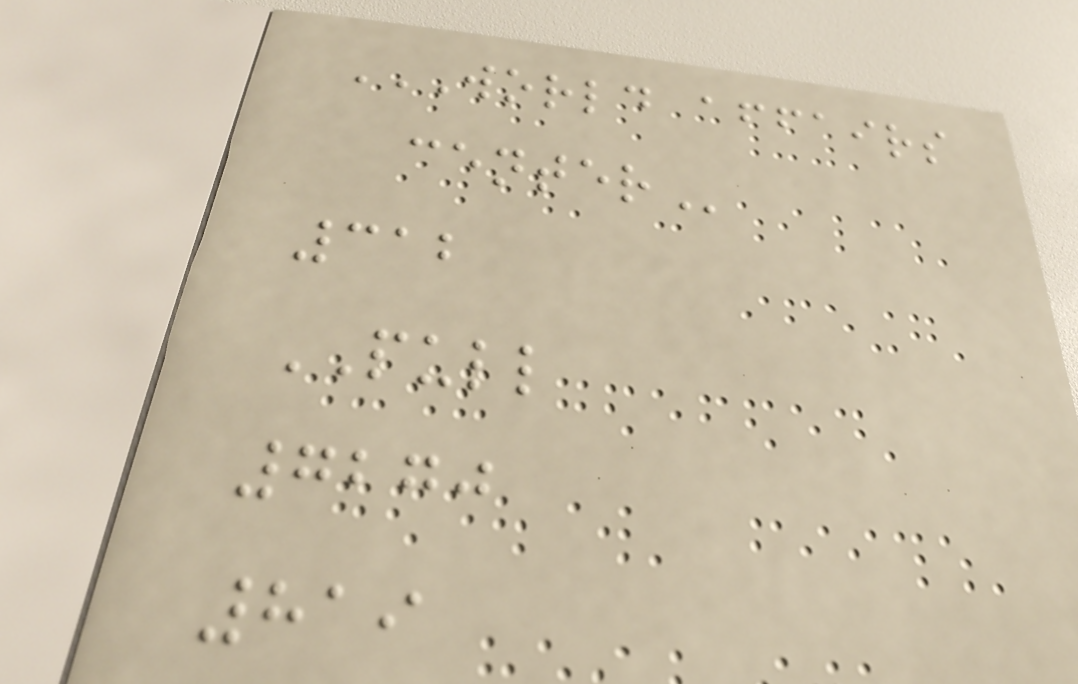WORLD AFFAIRS
CENTER
312
PULL
7270
819
